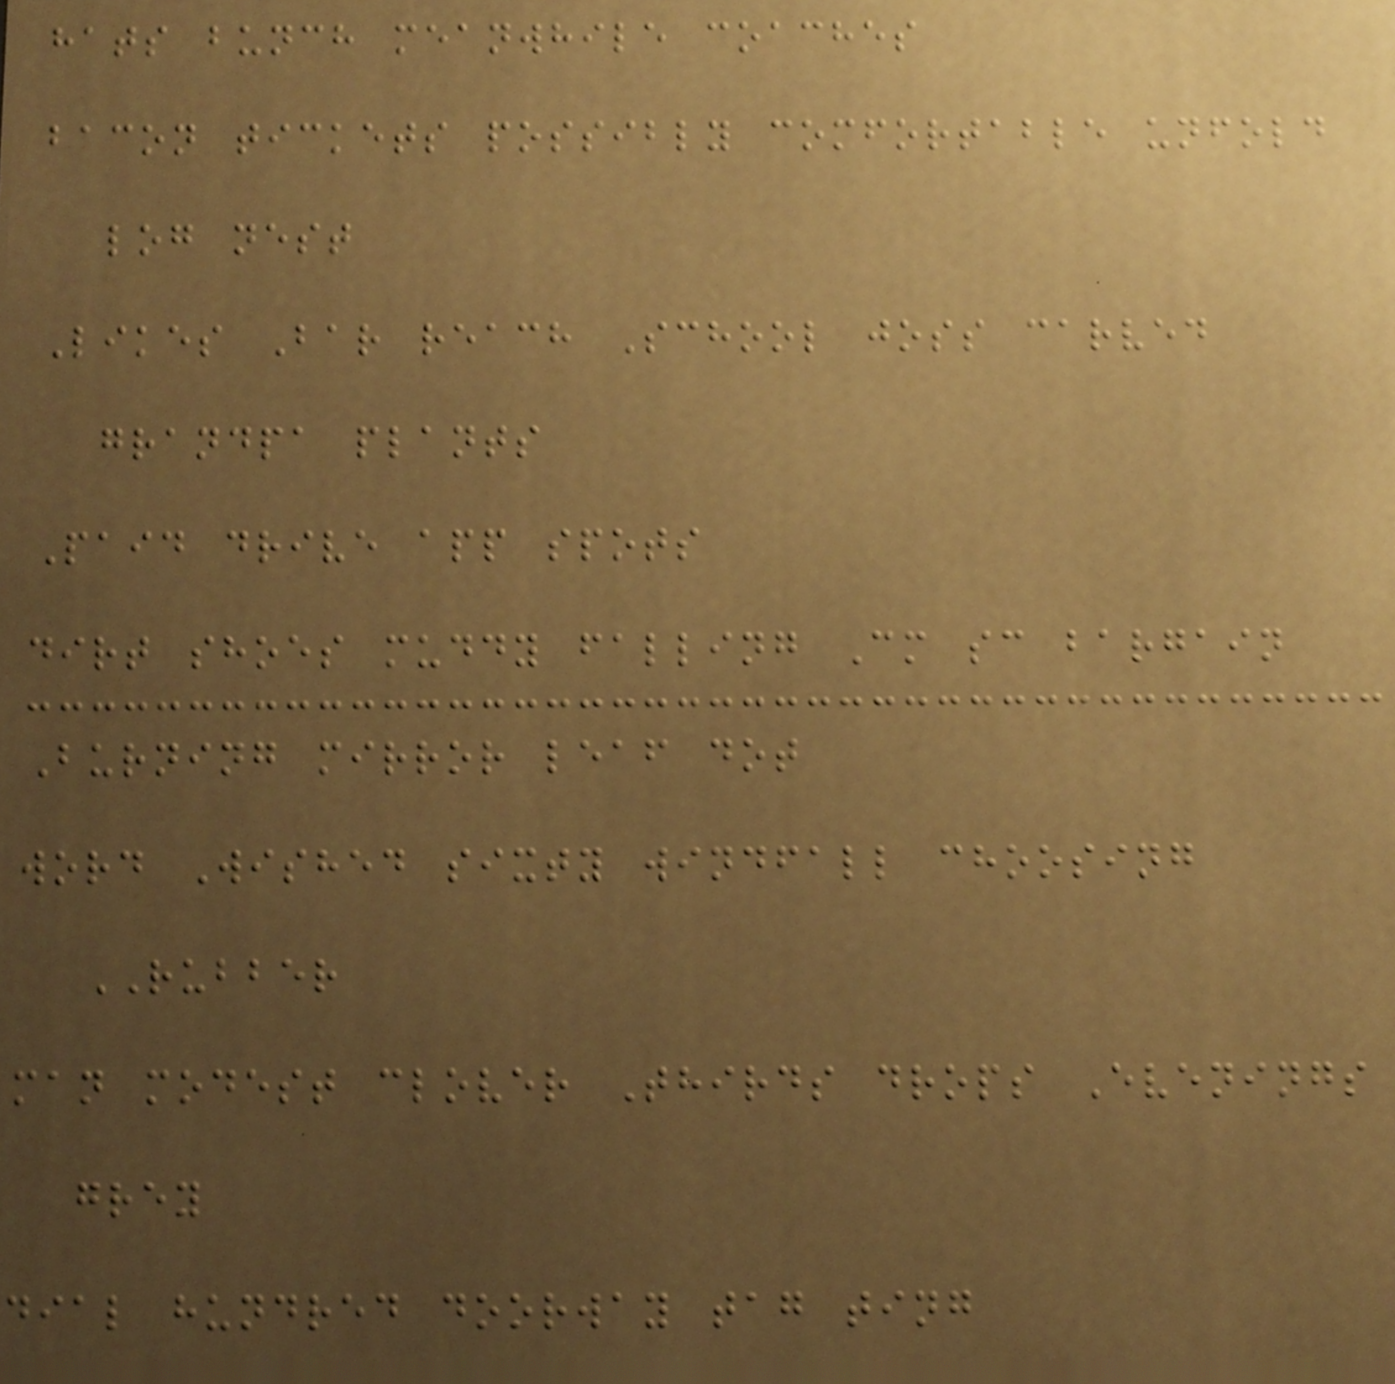hats bunch meanwhile coaches
bacon tickets possibly comfortable unfold
log nest
Likes Bar reach School joss carved
grandpa plants
Paid drive app spots
dirt shoes muddy falling Cm sc bargain
Burning mirror leaf dot
word Wished sixty windfall choosing
RUBBER
man modest clover Thirds drops Evenings
grey
dial hundred doorway tag ting
